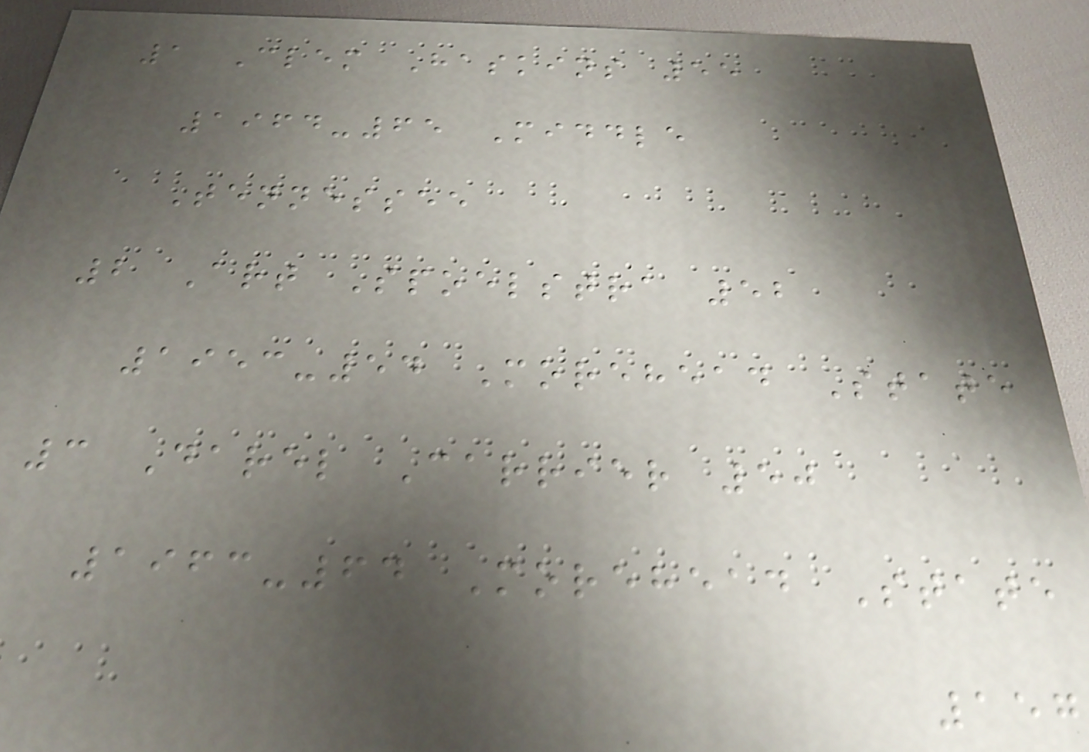1 Clem Haskins 55
1964-65 Middle
Tennessee
2 Art Spoelstra 52
1953-54 Morehead State
3 Darel Carrier 50
1963-64 Morehead State
157
